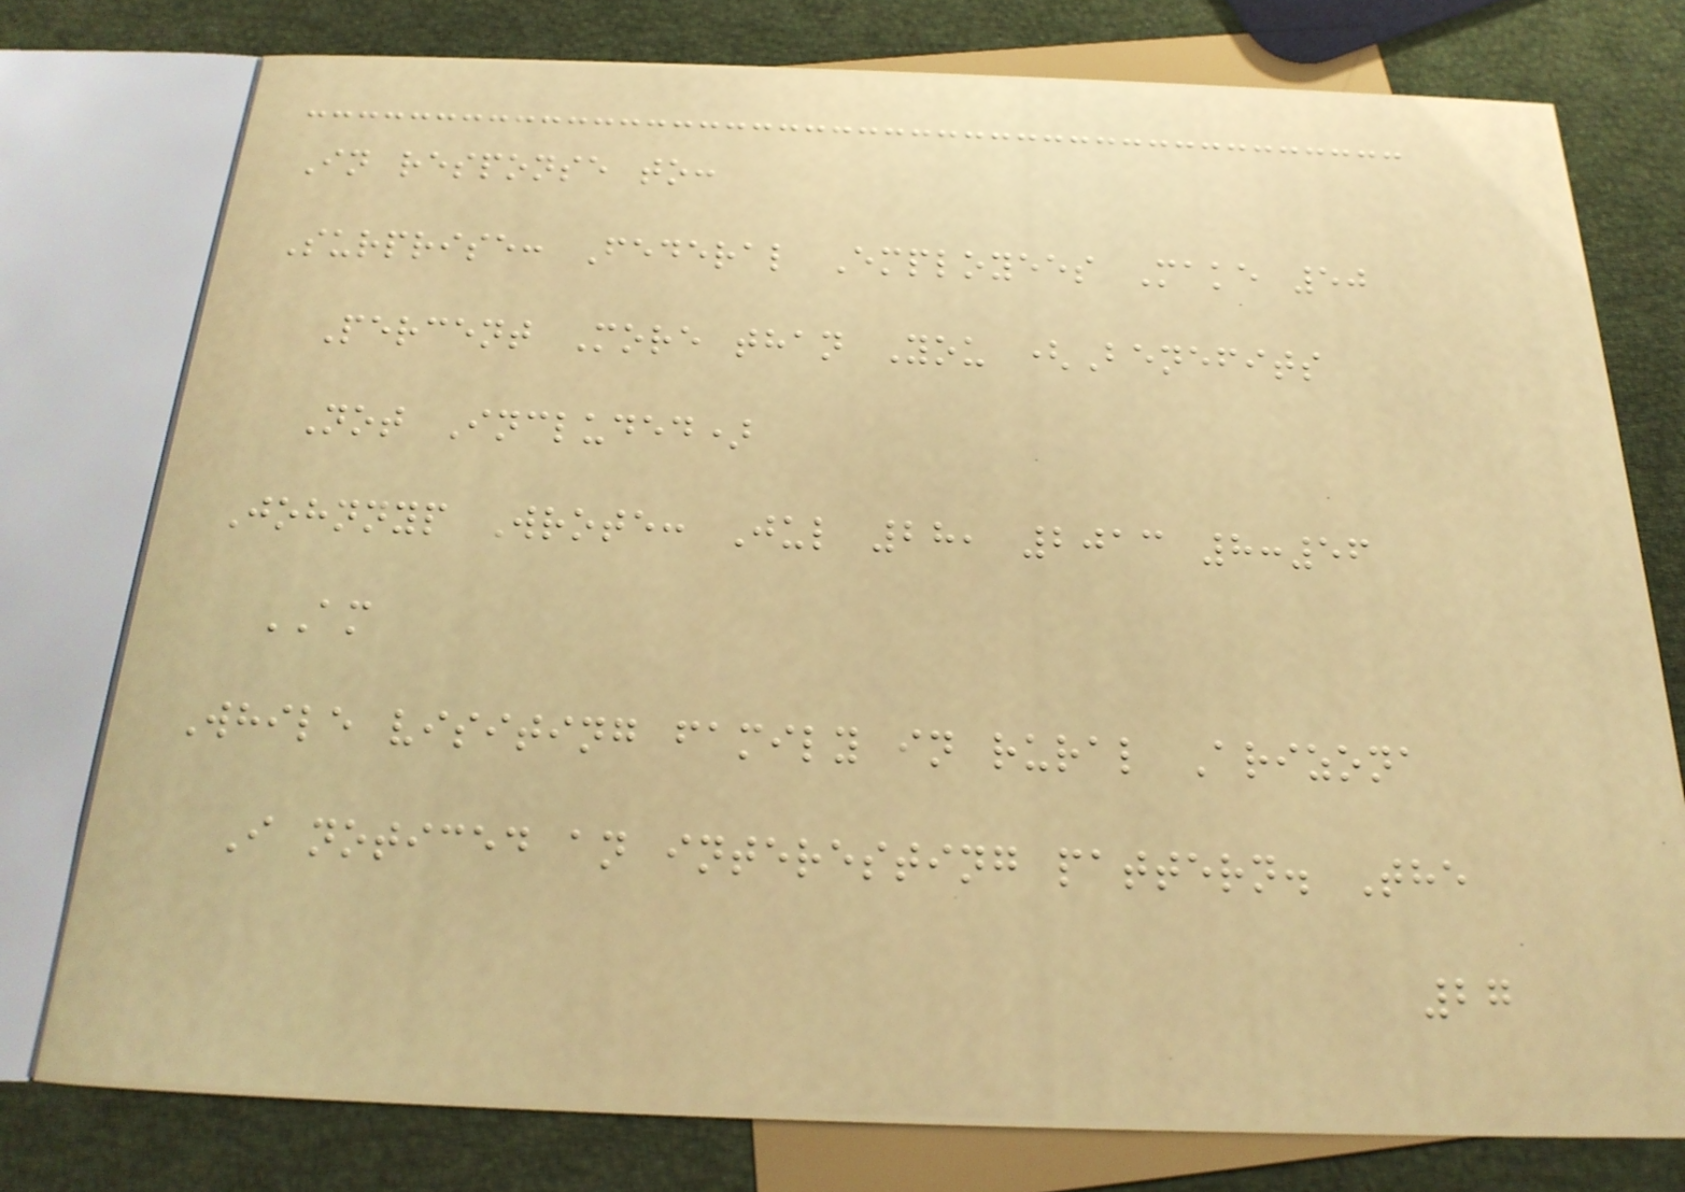In response to:
Surprise: Federal Employees Make 50
Percent More than You (Benefits
Not Included)
Johnnyp Wrote: Jul 28, 2013 8:56
AM
While visiting family in rural Arizona
I noticed an interesting pattern. The
27
